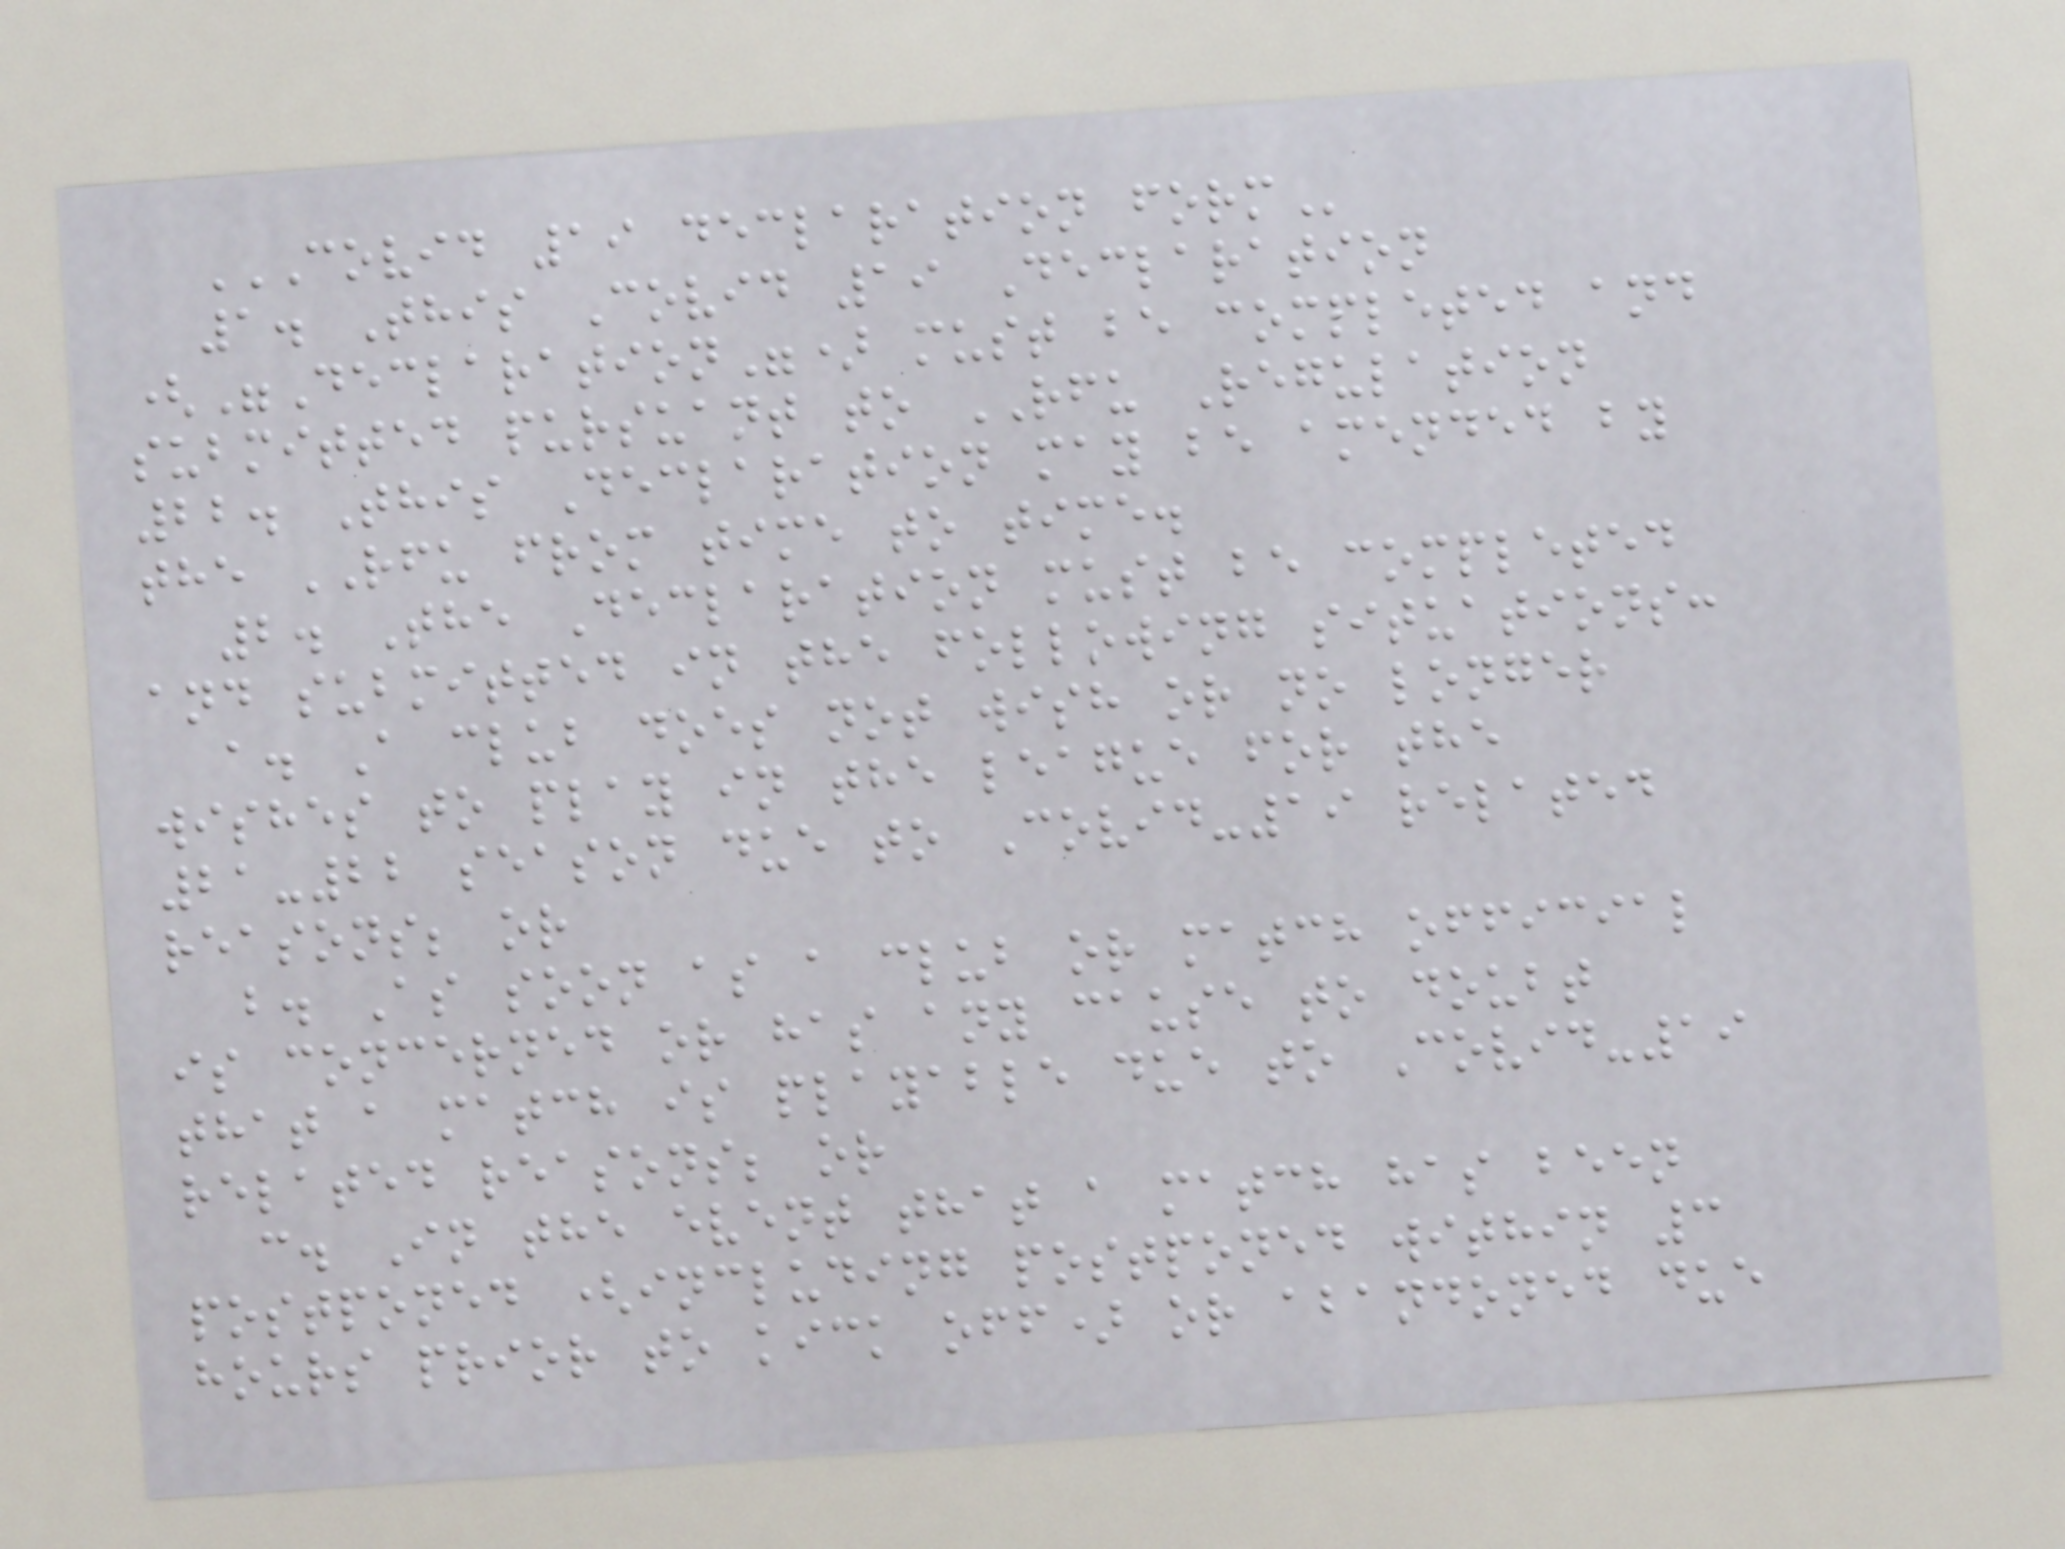COVID 19 DECLARATION FORM
1. This Covid 19 Declaration
("Declaration") must be completed and
submitted pursuant to RFU Regulation
22. This Declaration may be amended by
the RFU from time to time.
2. The Declaration must be completed
and submitted in the following situations:
a. A club does not wish or no longer
wishes to play in the league for the
21-22 season due to Covid-19 related
reasons; or
b. As soon as a club or match official
is concerned or has any cause to doubt
that a match is playable due to Covid-19
related reasons; or
c. In the event that a match has been
postponed (including postponed within 3
hours prior to kick off) or abandoned due
